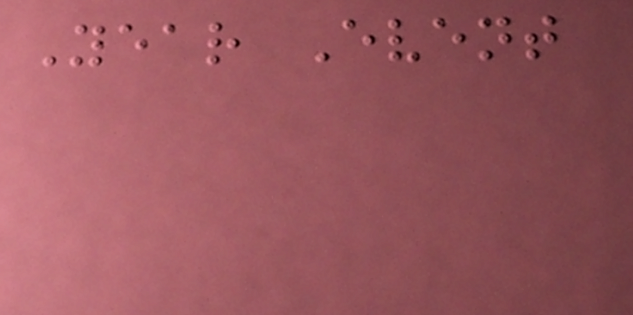Year Event
